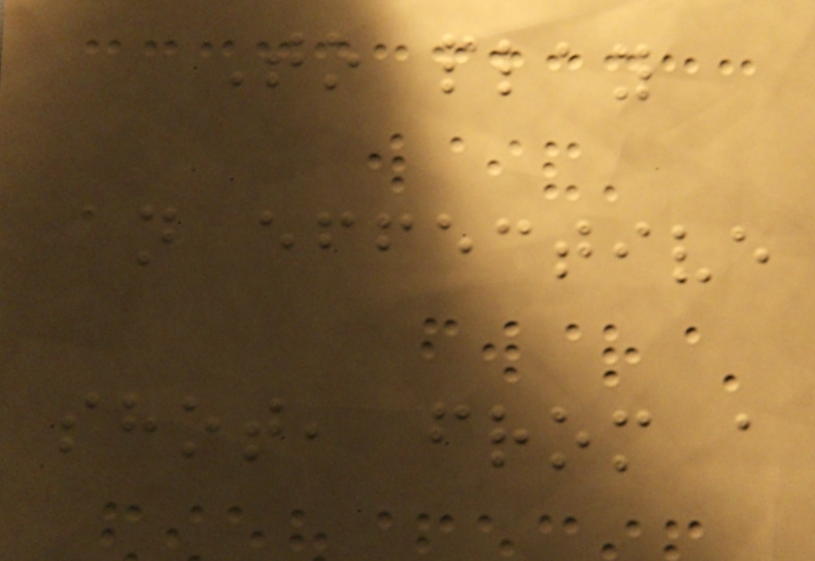To play
an effective
shot, from a
